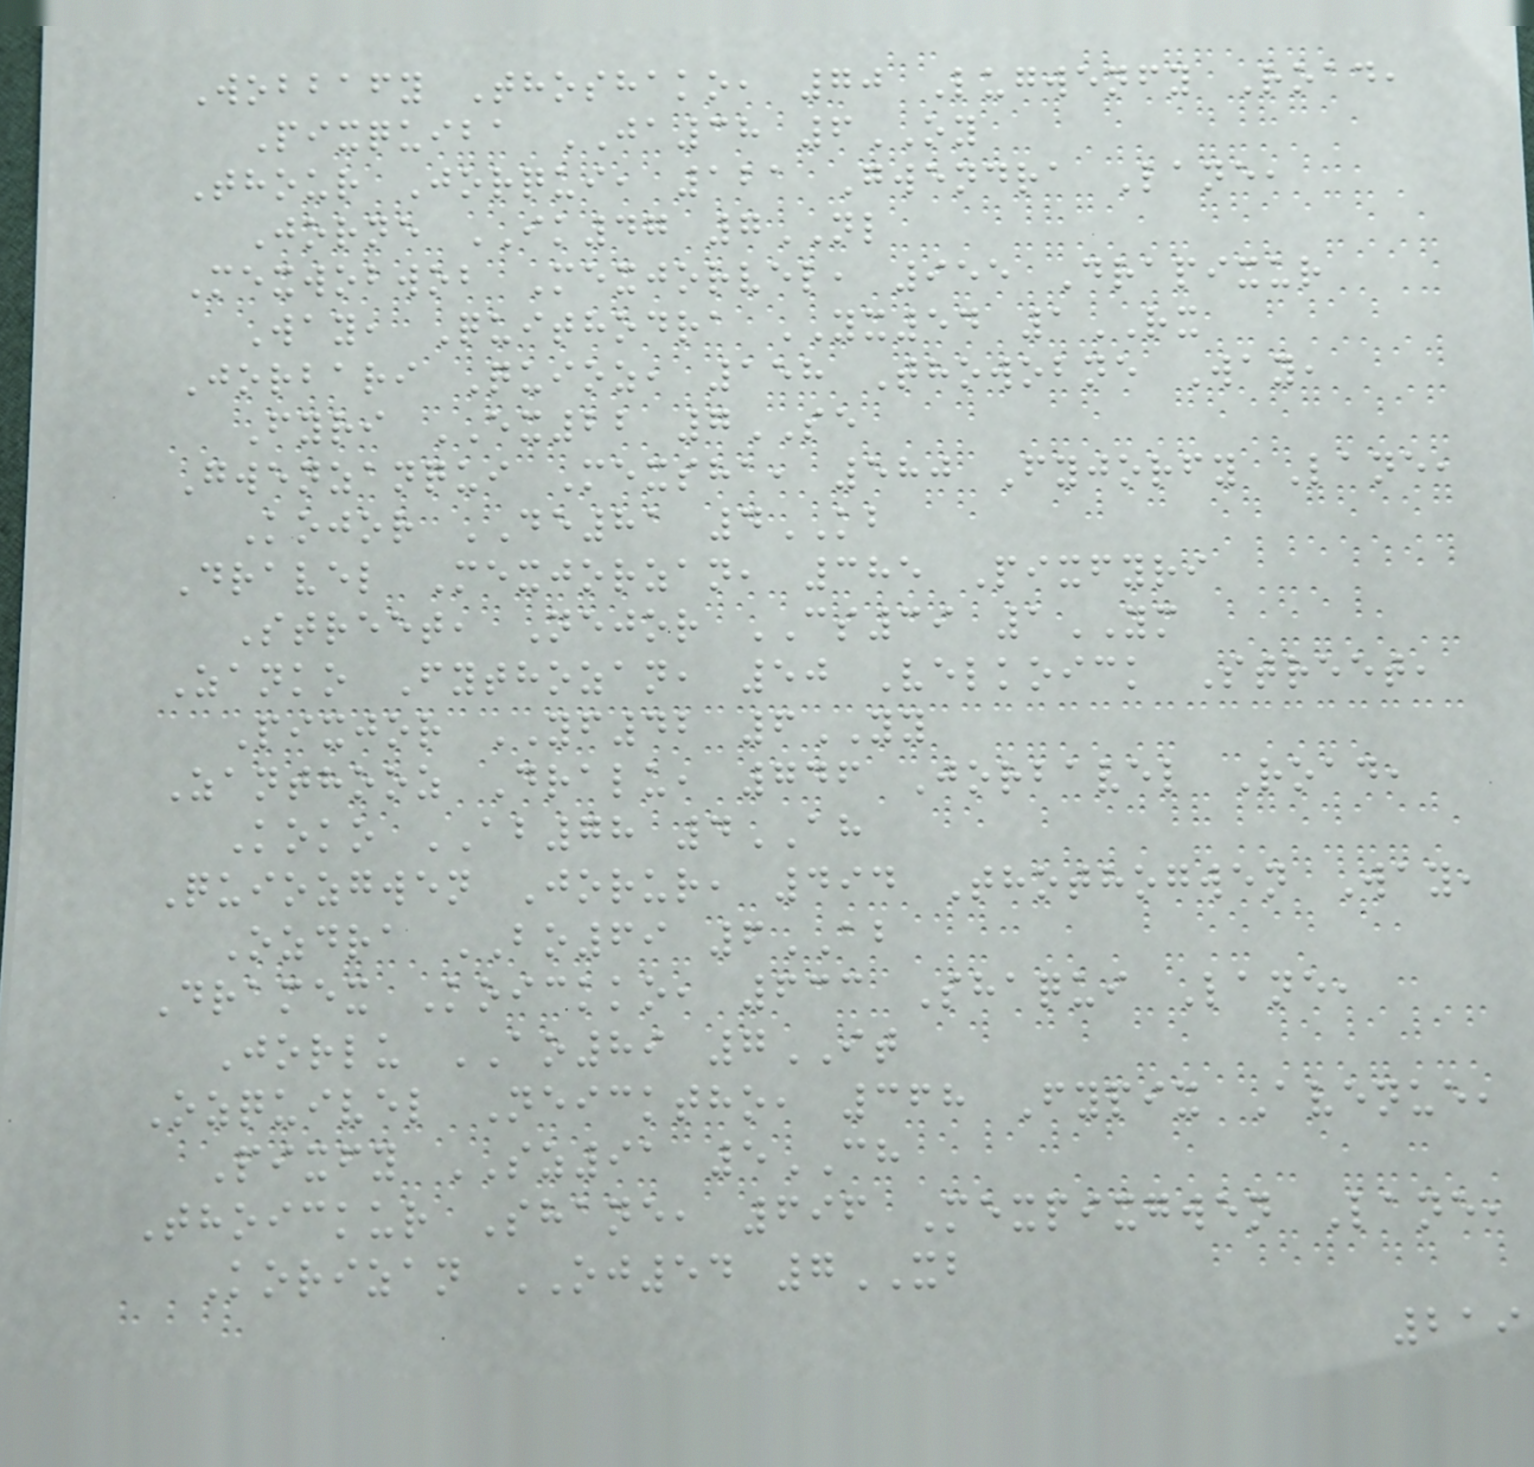Wobbafy Thoshako, 70 Lugwenfy Road,
Pixquiba JA38 6OY
Thour Jorqui, 121 Gwendra Lane,
Jorne IK47 7NL
Mexwobwob Mexjorvel, 955 Drapixur
Way, Quithodra YX54 1RX
Jorbari Quioz, 158 Thowobne Way,
Fyri EX22 7SE
Gwenzanqui Mexsha, 580 Fyjorfy Lane,
Kojor DE81 4KB
Dravel Mexjorzan, 385 Pixfyri
Street, Nejor CS39 1YM
Zanko Fythozan, 50 Velkoick Street,
Pixjor YF42 6YY
Zanthooz Dralu, 746 Jorbavel Road,
Koko AB78 4AH
Quiozgwen Jorur, 494 Thothogwen Way,
Ozdra BO69 6AB
Dramex Koickko, 633 Shaqui Lane,
Jorlu AO89 7IT
Ozquivel Neicktho, 368 Fypix Avenue,
Pixfy SZ91 5CH
Thoickur Shane, 696 Mexpixgwen Lane,
Korizan OJ54 7XB
219
